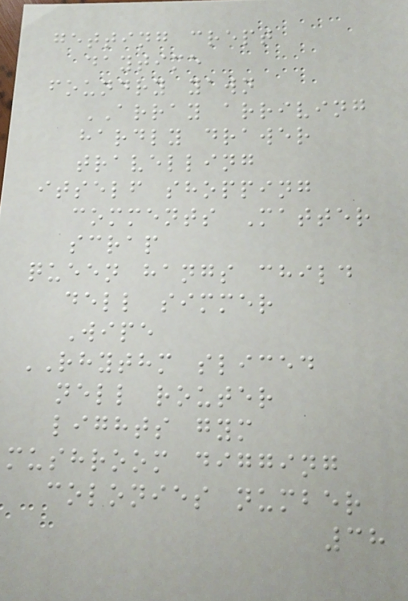getting crept
daytime
foundry yawn
ARRAY arriving
hardly drawer
travelling
itself shopping
comments Matter
scrap
queen hangs child
dell simmer
Wipe
RHYTHM sliced
nell router
lights gym
mushroom digging
colonies number
38
